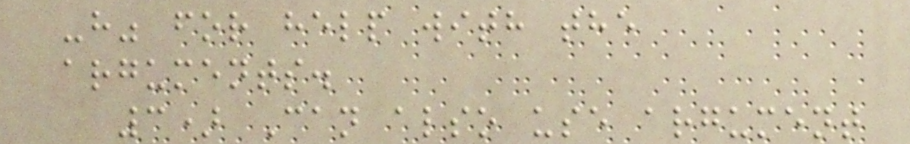-h" for help with the
arguments.
3) Can also use argument
